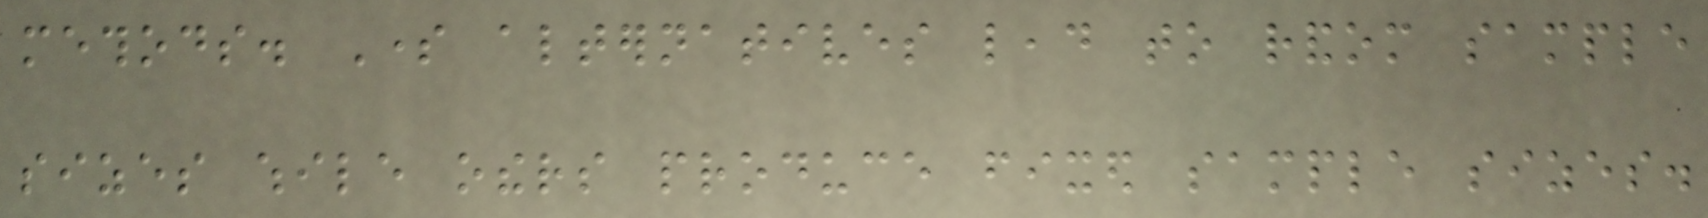methods. Some alternatives lead to random sample
sizes while others produce fixed sample sizes.
